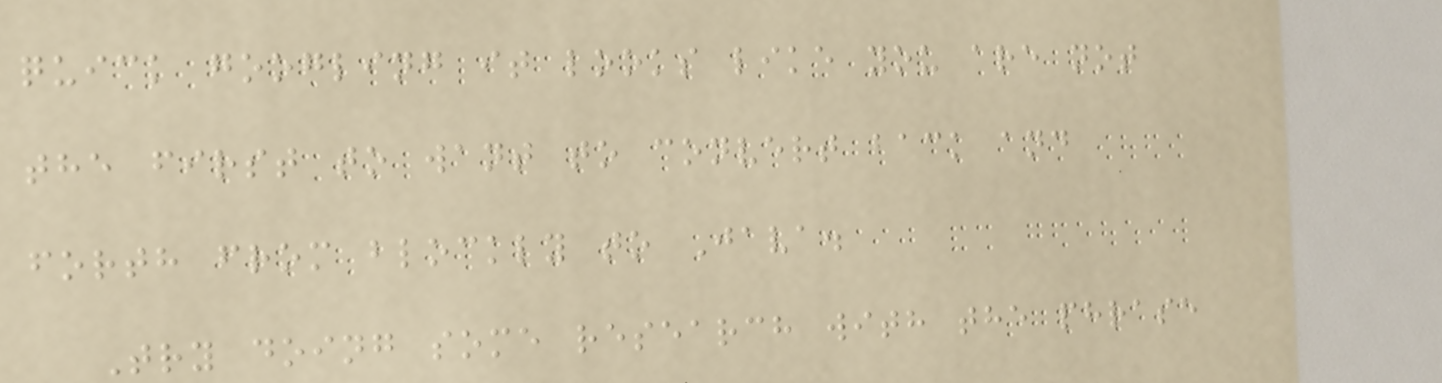quick googling it looks like you are not
the first to want to convert back and
forth from blockly to Java.
Try doing some research with the phrase
